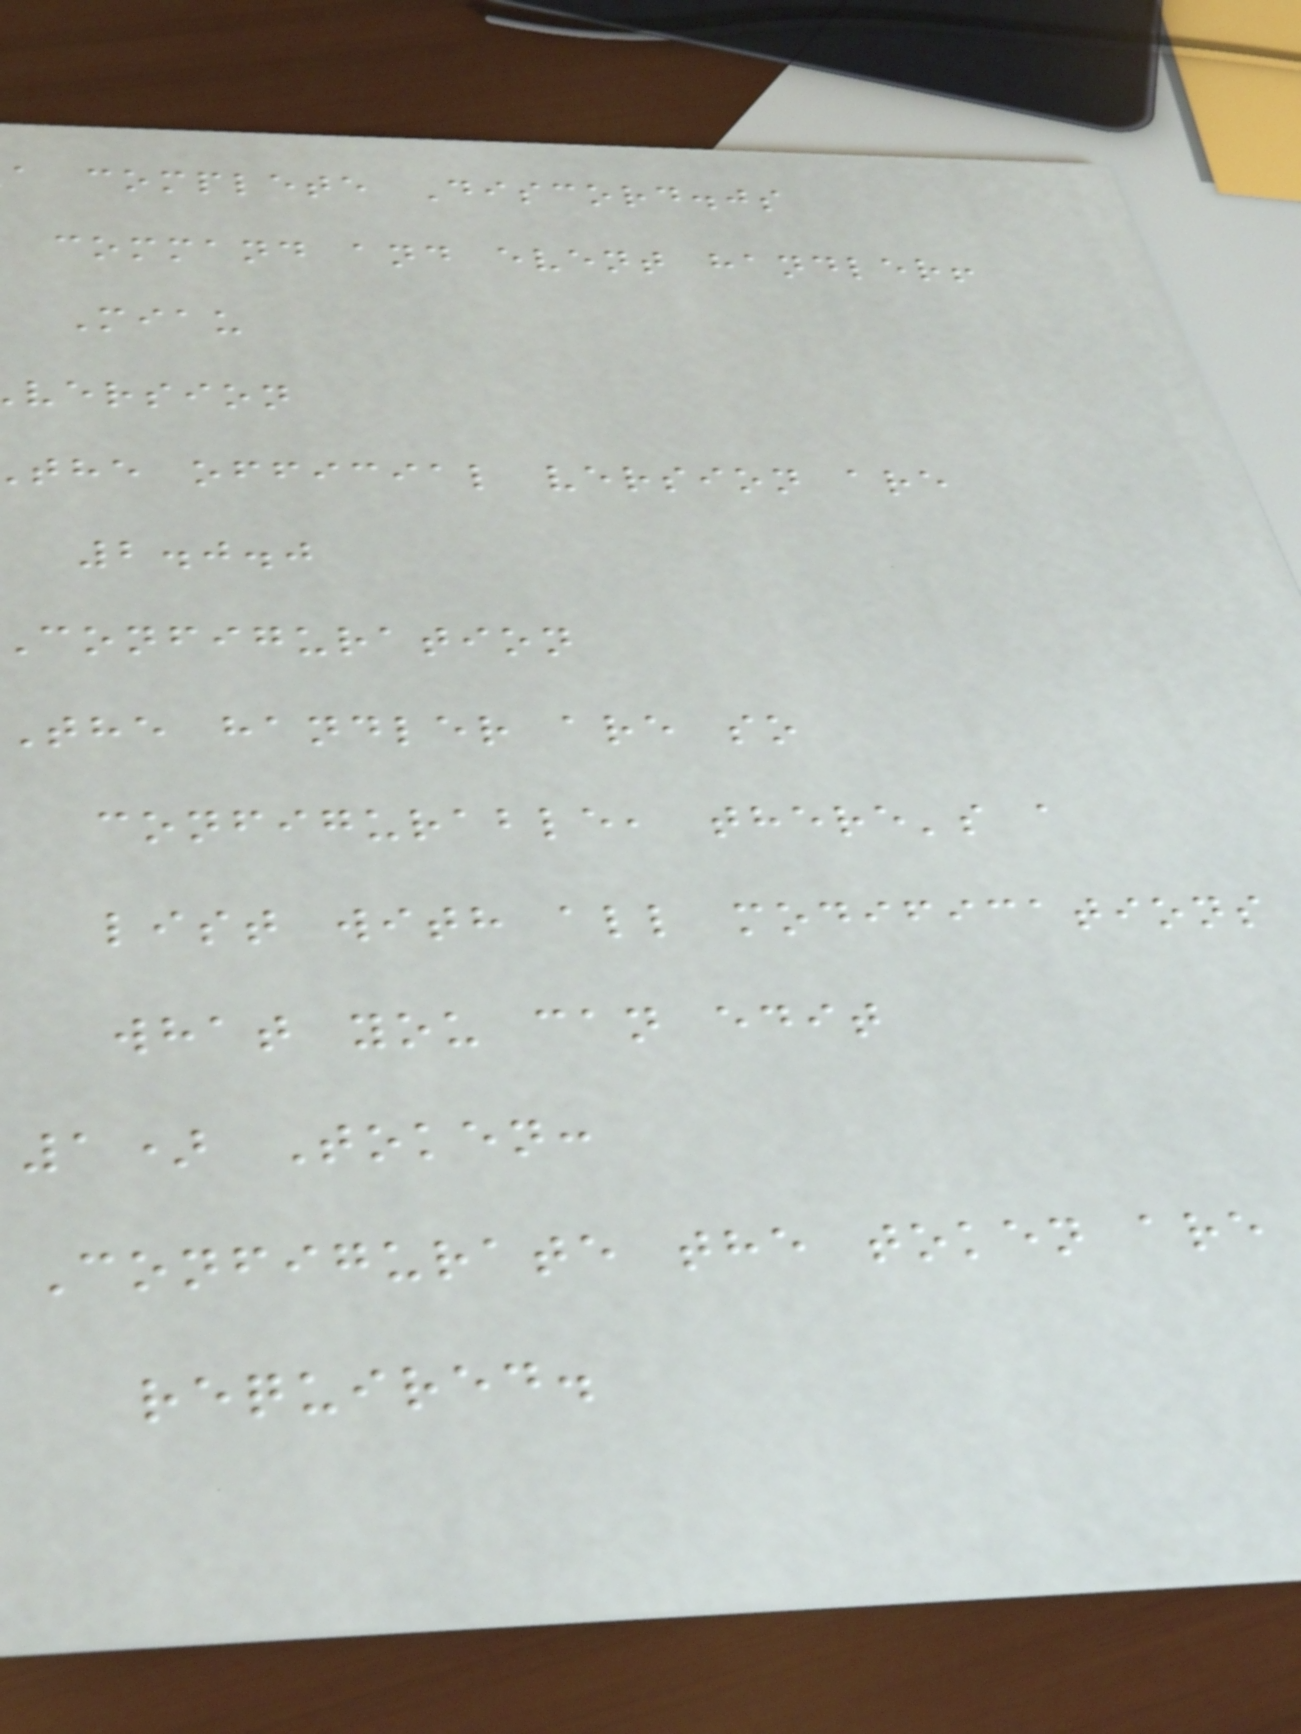a complete Discord.js
command and event handler!
Miau
version
the official version are
2.0.0
configuration
The handler are so
configurable, there's a
list with all modifications
what you can edit
1) Token:
Configurate the token are
required.
